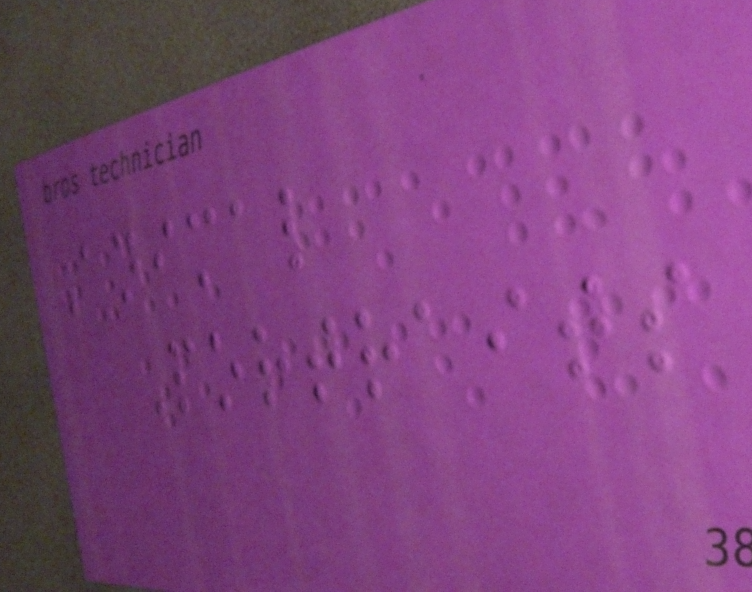Animal
Portraits
